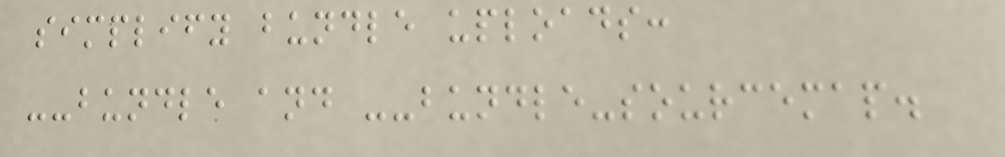simplify bundle uploads:
--bundle and --bundle-sourcemap.
